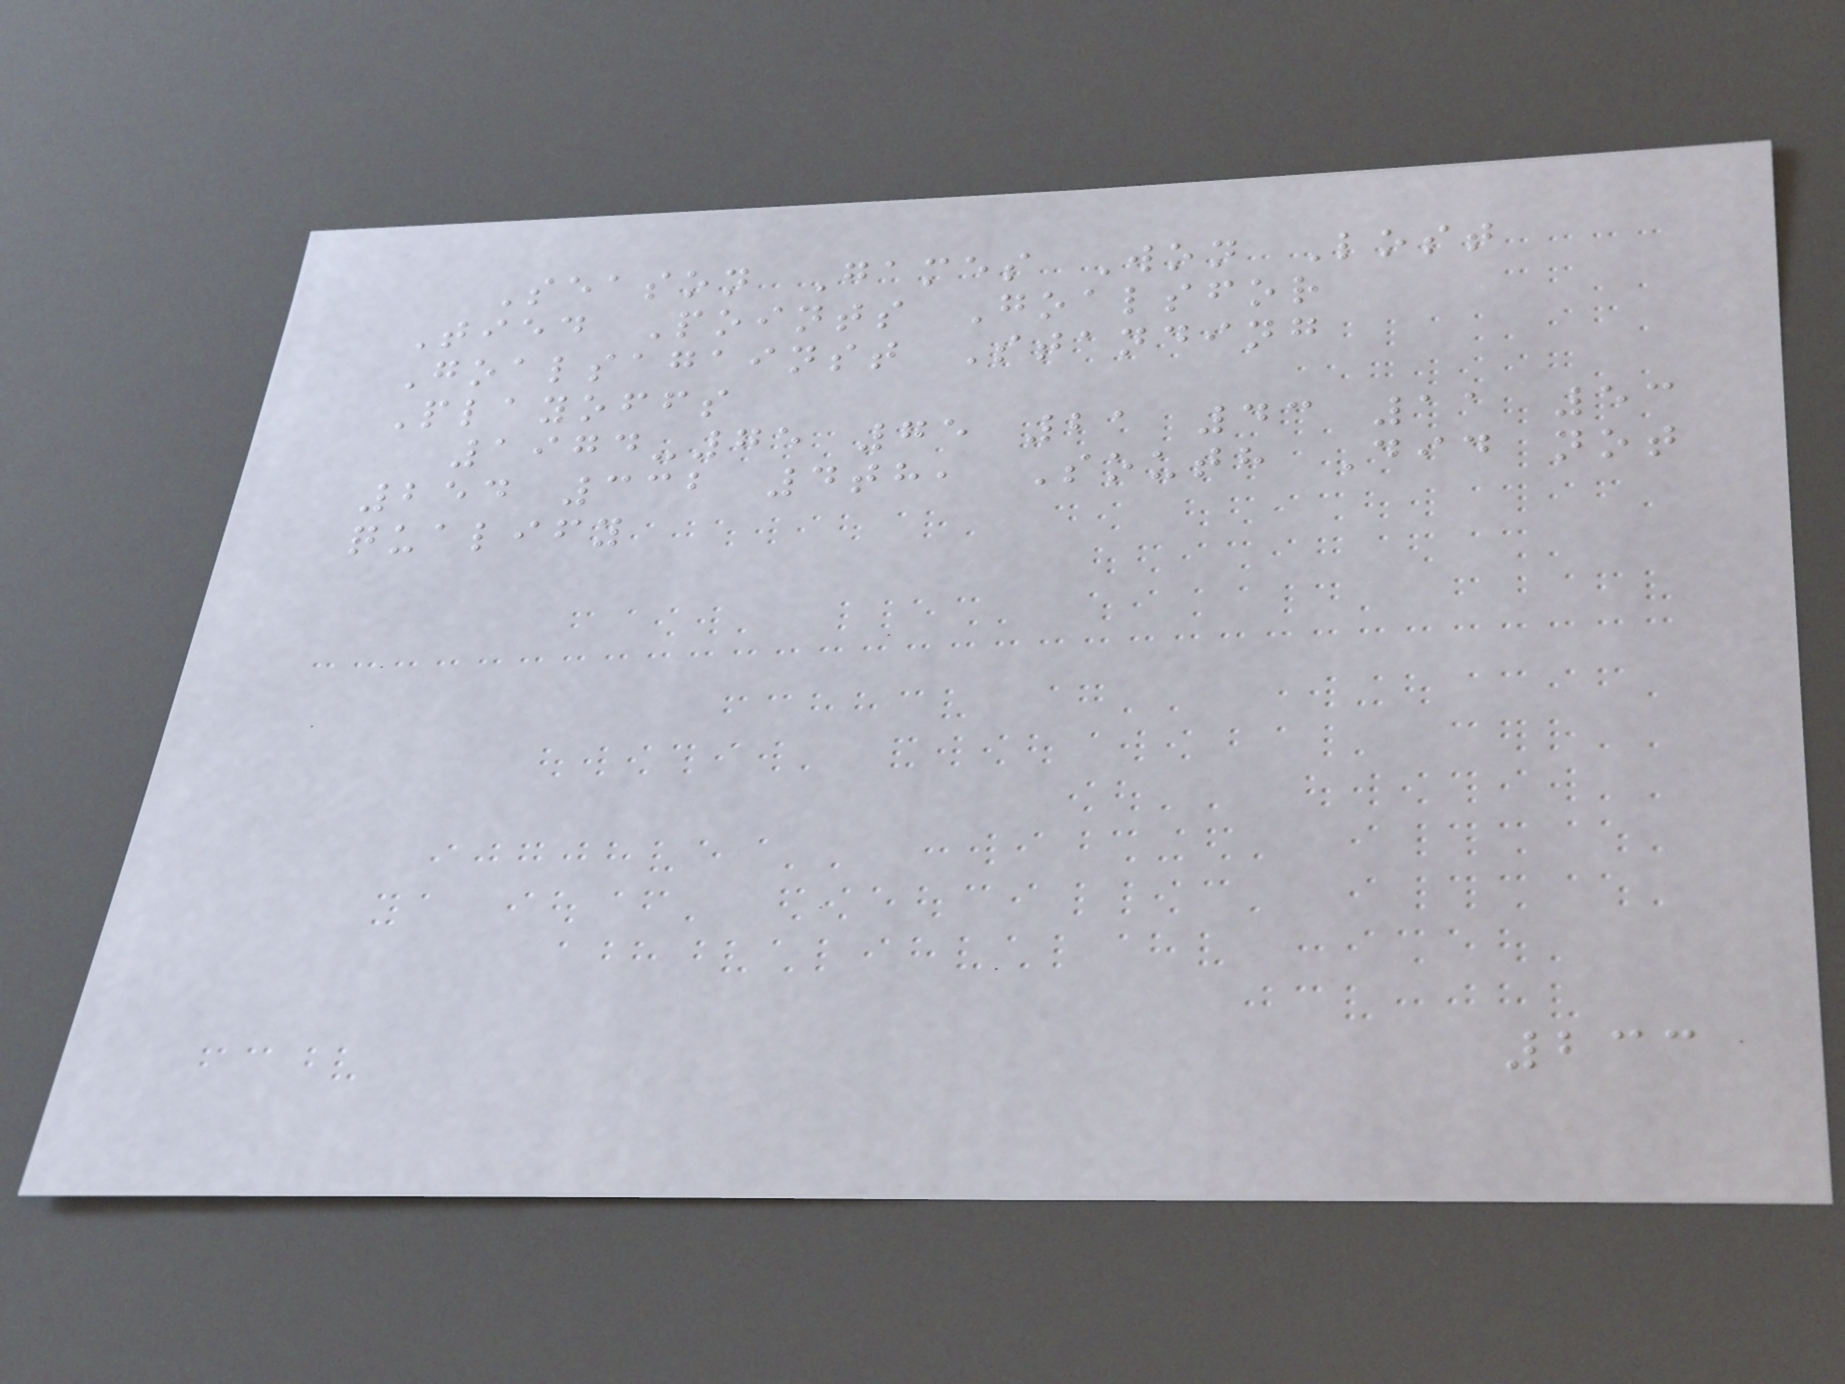Season Games Won Lost
Tied Points Goalsfor
Goalsagainst Standing
Playoffs
1974-75 75 21 43 11 53
254 332 4th, South Did not
qualify
233
